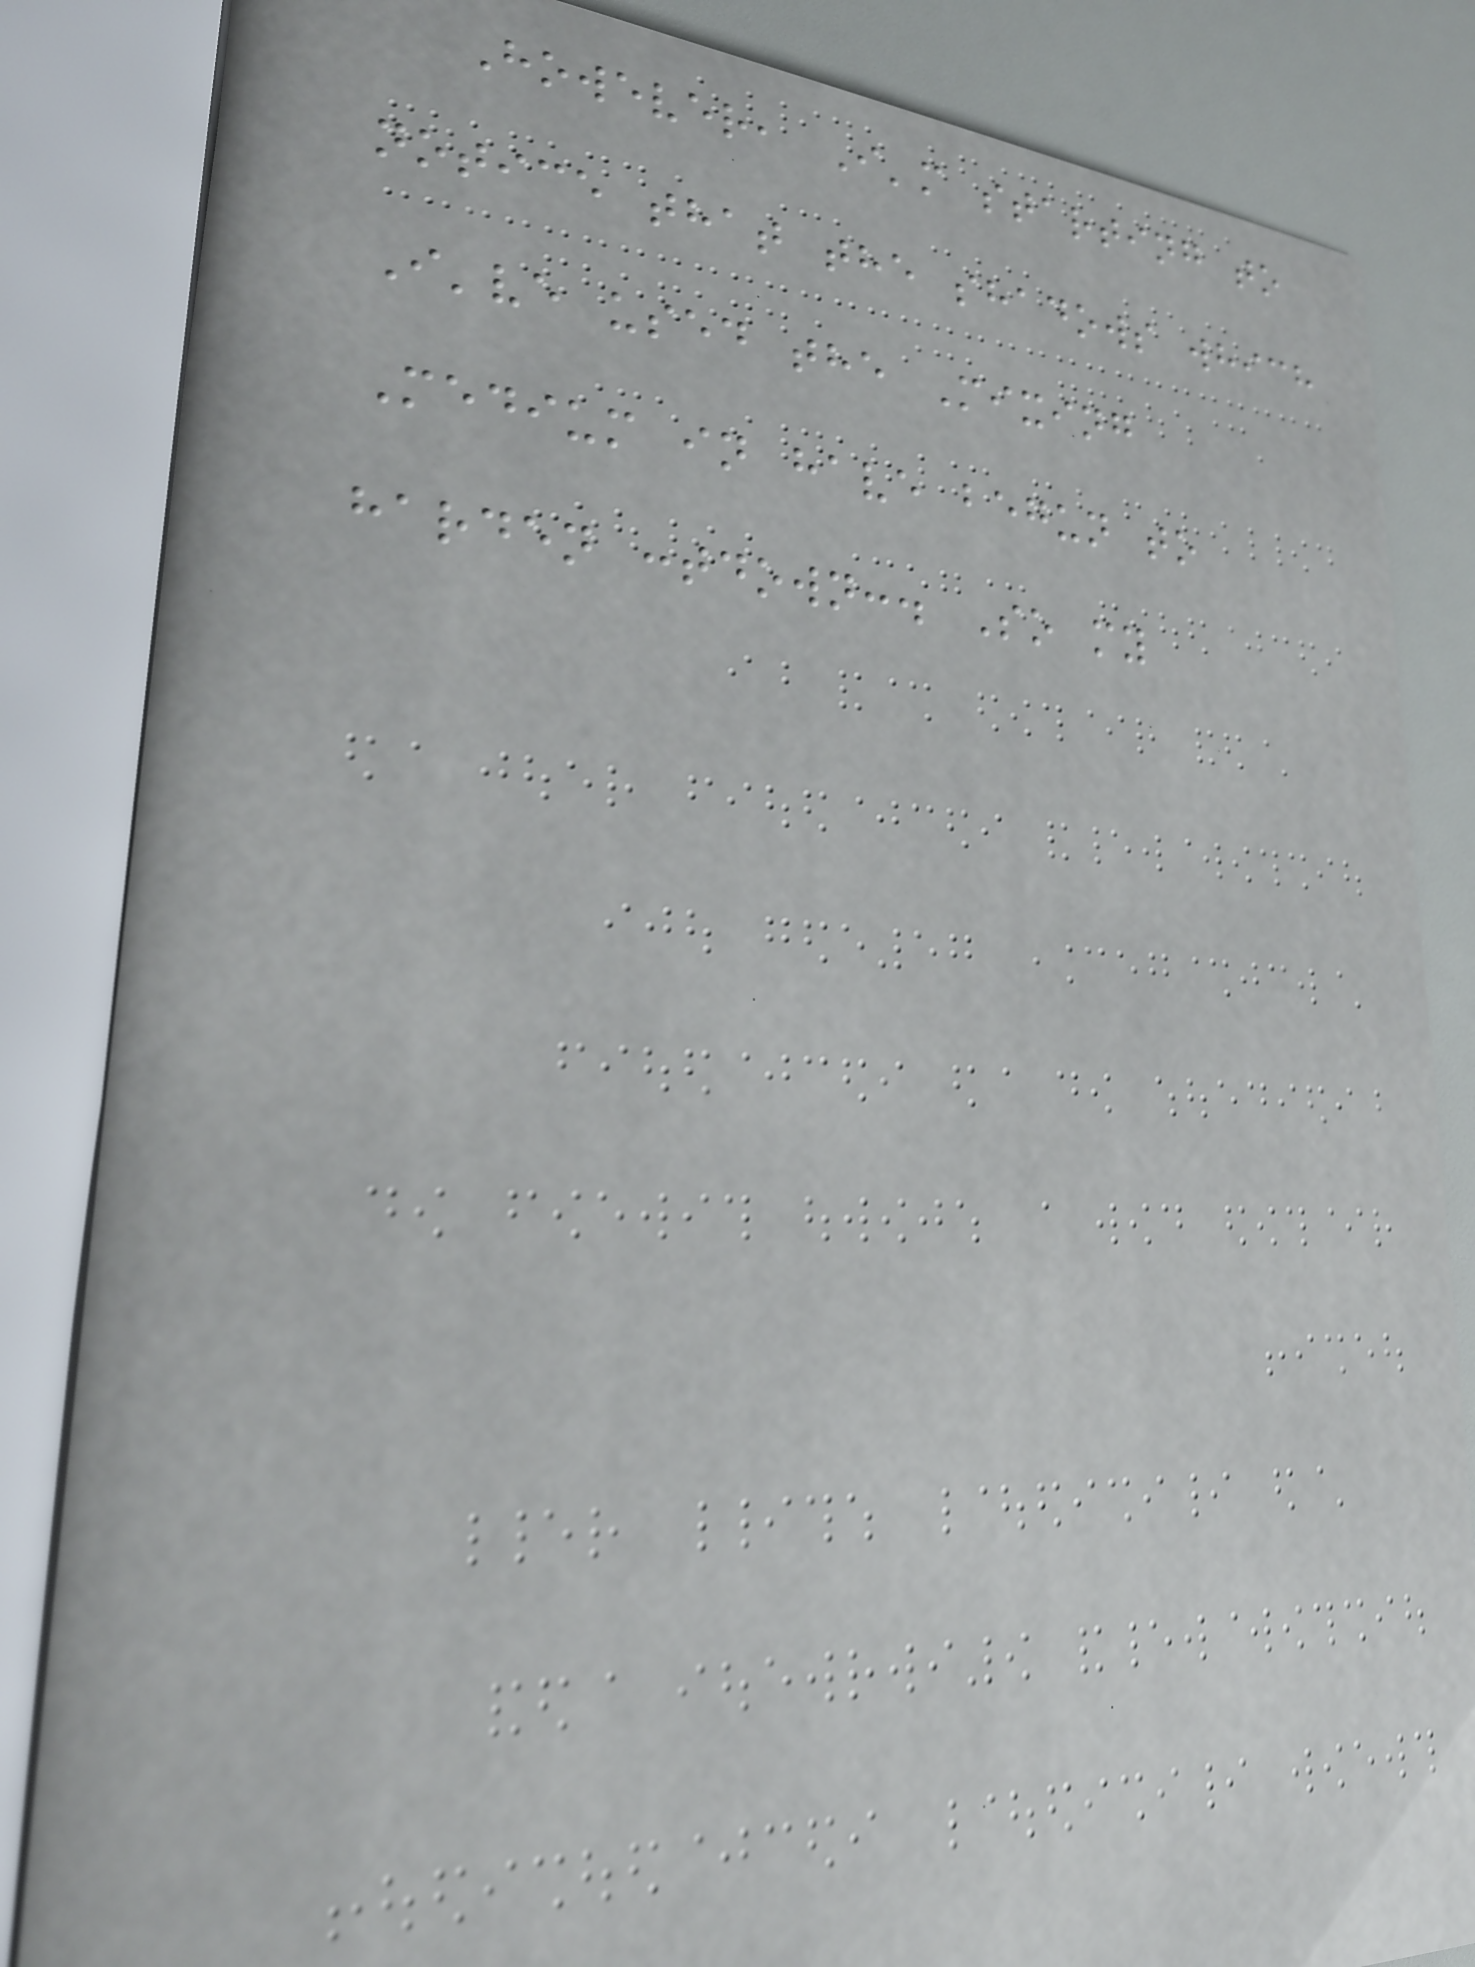However, I'm starting to
notice that the shadows which
I've used the Mixing
Medium in have begun to
harden :tdown:. So my
